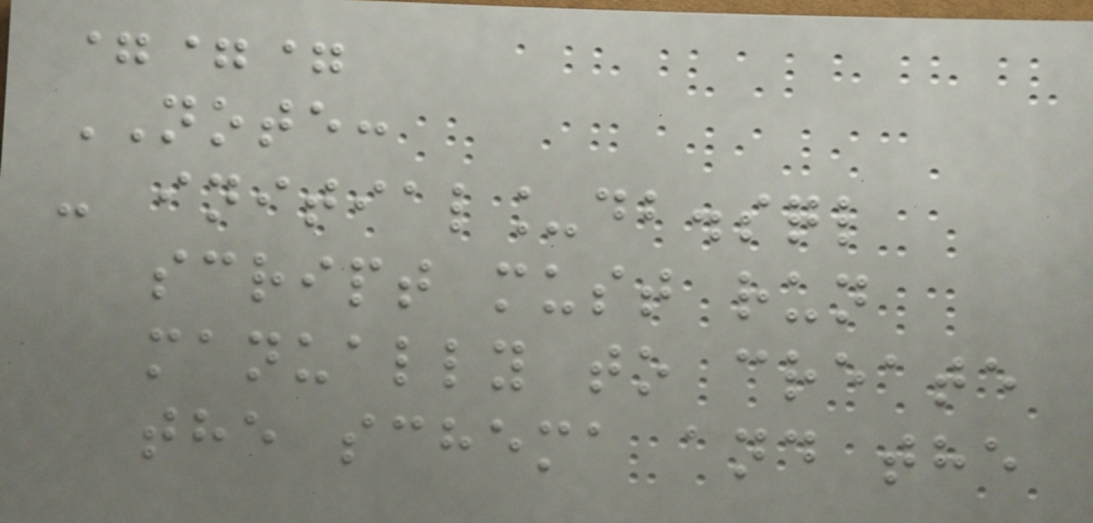===
NOTE:
- initial_db.sql
script must run
manually to create
the schema and the
